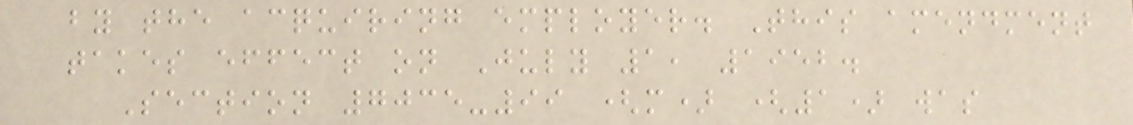by the acquiring employer. This amendment
takes effect on July 1, 1952.
Section 7035-99 (m) (1) was
